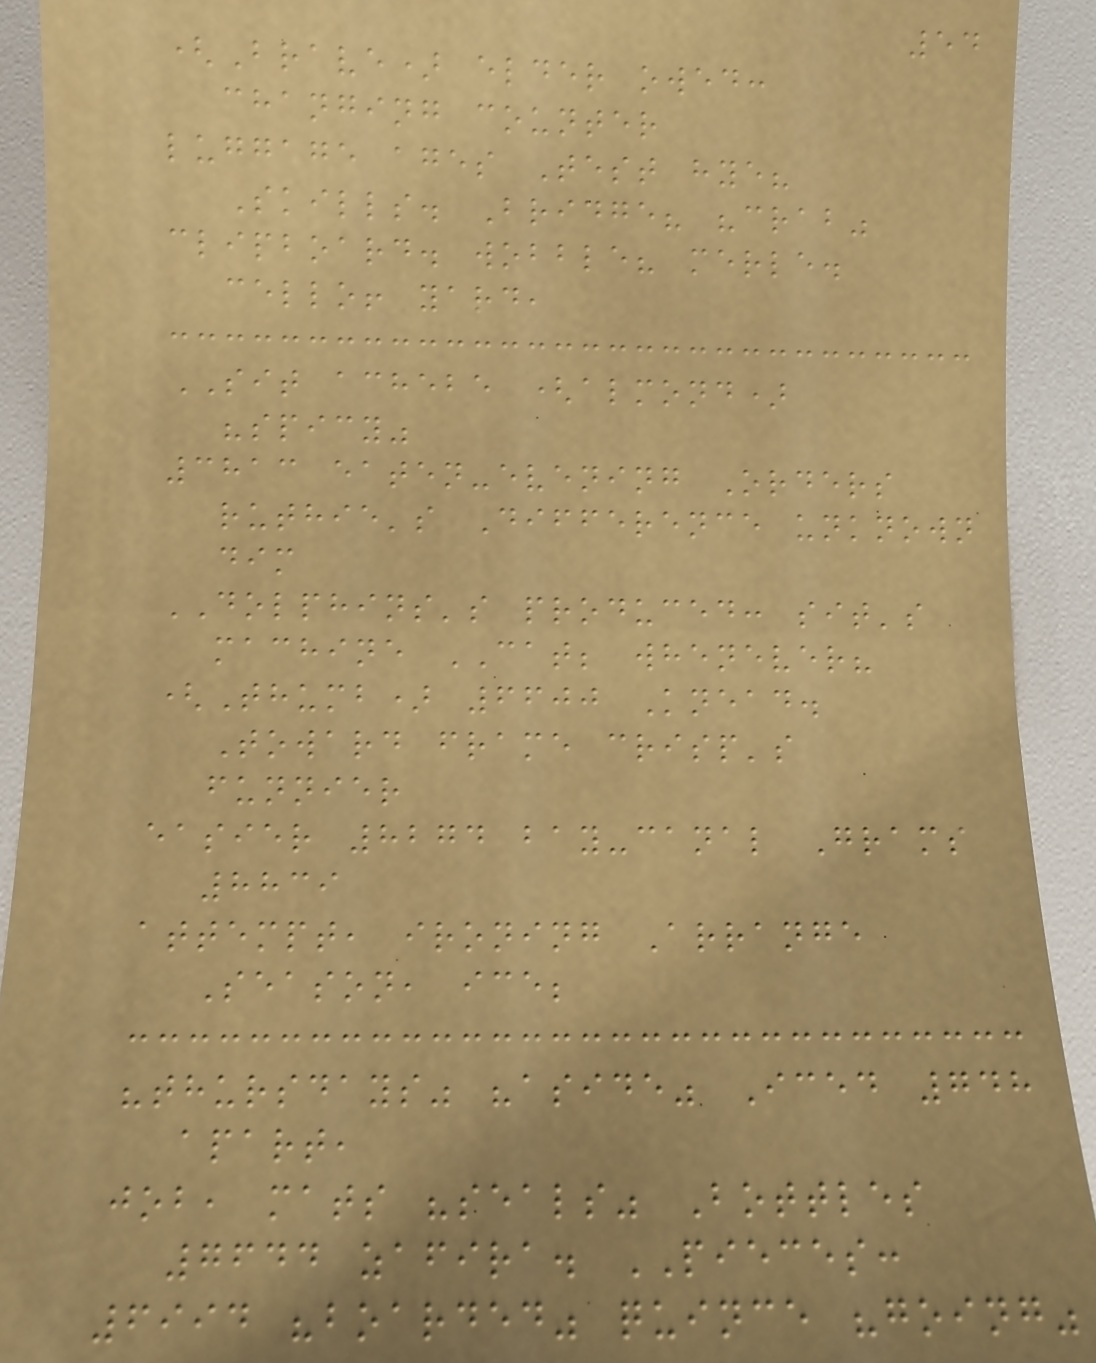54
(Brave) elder owed:
changing counter
luggage ages Test hye?
Skills. Bridge? "crab"
clipboard. wobble? merle.
cello! yard,
SIT achebe (almond)
"spicy"
3813 eaten-evening Orders
ruthie's Difference unknown
dim
DOLPHINS's produced: sit's
machine CAT; whenever?
(Thumb) 6600 Knead.
Toward frame crisp's
funnier
easier 8274 bay-canal Grams
8839
attempt, ironing Arrange
Season, ice;
"thursdays" "aside" Iced 748
apart,
job, mats "seals" Bottles
7644 zafira. PIECES:
6994 "boarded" quince "going"
